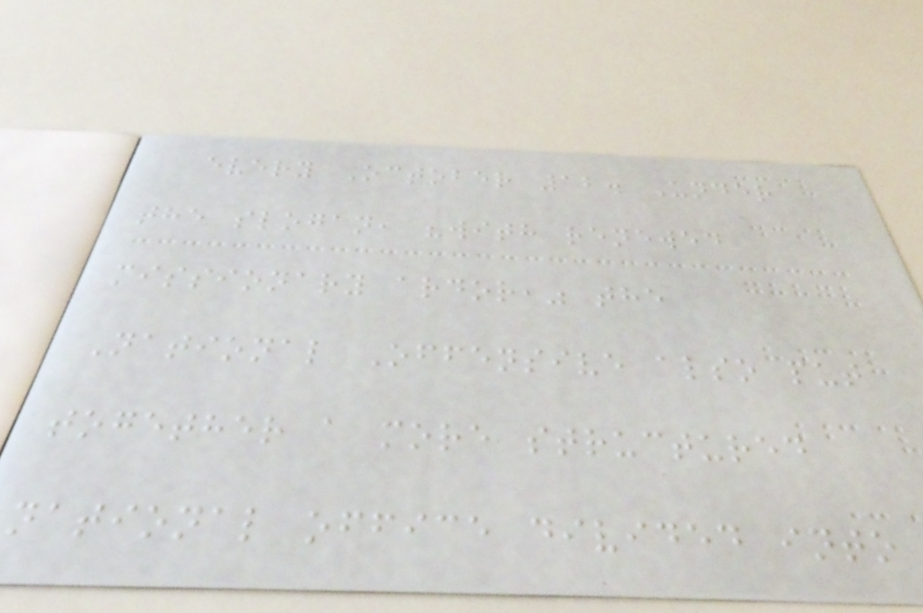every October 12. Under
the slogan, "with renewed
missionary ardor," the
National Offensive also put
together a more structured
national office divided into
